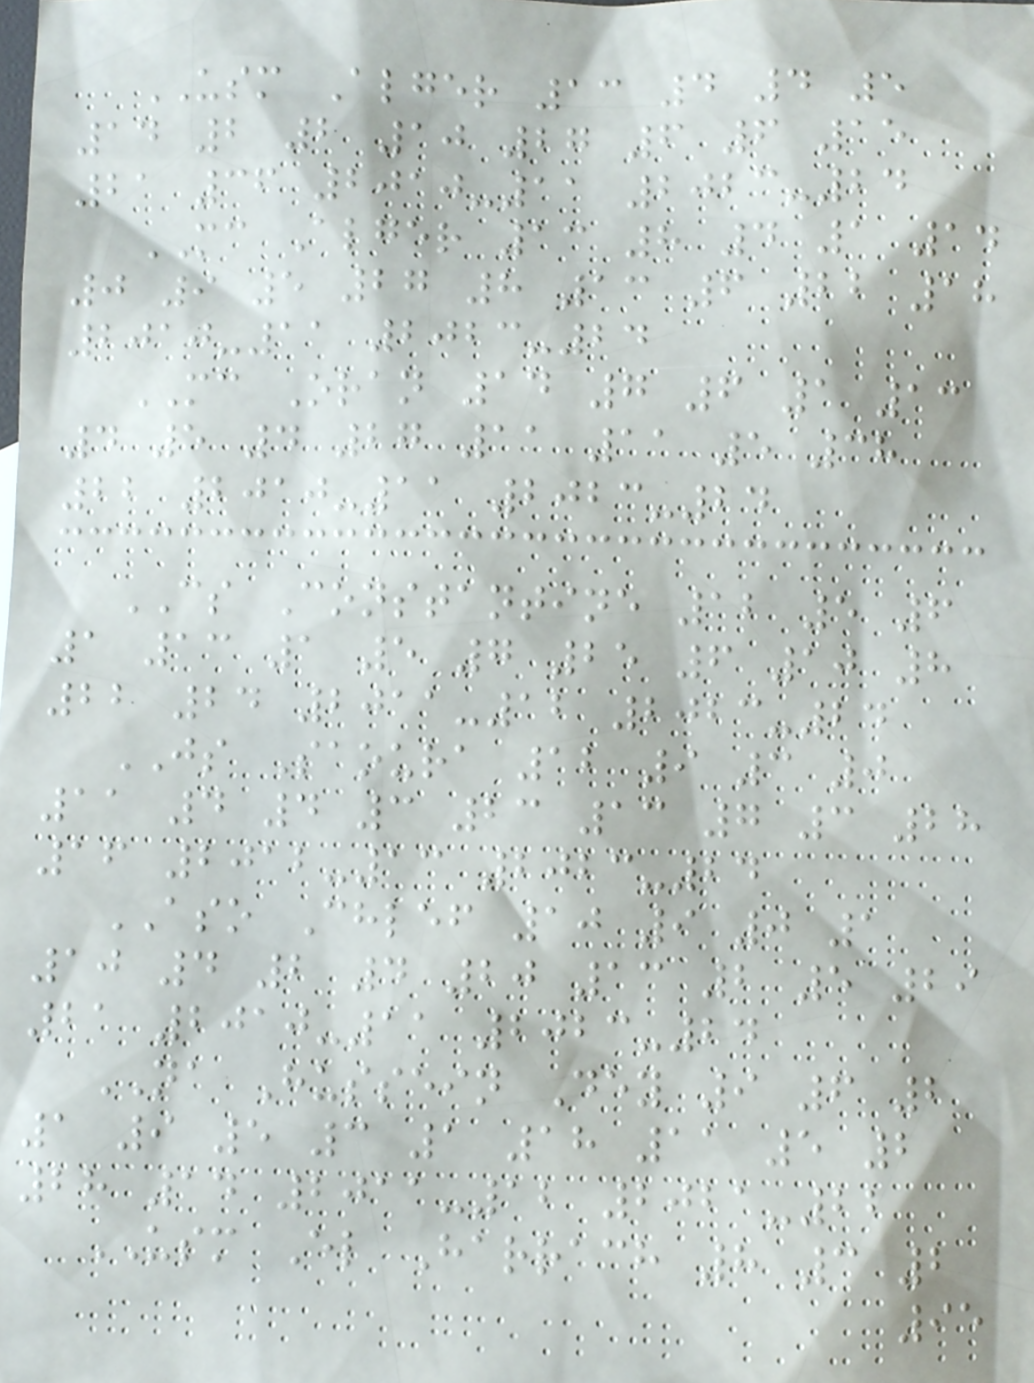USM Alger 13 4 4 5
14 2 2 10 27 6 6 15
21 36 2010-11 2023-24
MC Alger 13 8 4 1 14
0 9 5 27 8 13 6 22 18
2010-11 2023-24
MC Oran 14 7 6 1 13
4 5 4 27 11 11 5 38
22 2010-11 2023-24
CS Constantine 12 5 6
1 13 1 5 7 25 6 10 8
22 24 2011-12 2023-24
JS Saoura 12 9 3 0
11 4 4 3 23 13 7 3 28
16 2012-13 2023-24
ASO Chlef 10 9 0 1
10 4 2 4 20 13 2 5 29
21 2010-11 2023-24
NA Hussein Dey 9 6 2
1 9 5 3 1 18 11 5 2
28 14 2011-12 2021-22
USM El Harrach 8 3 2
95
